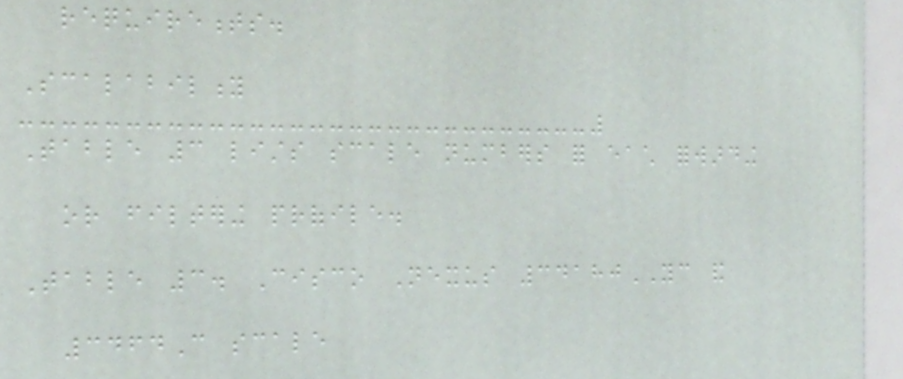requirements.
Scalability
Table 3 lists scale numbers for each forwarding
or filtering profile.
Table 3. Cisco Nexus 34180YC and
3464C scale
